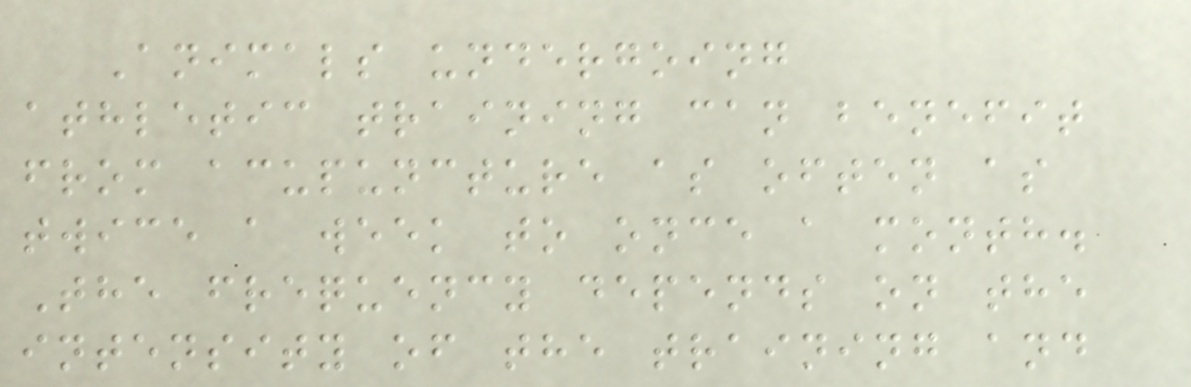Animals undergoing
athletic training can benefit
from acupuncture as often as
twice a week to once a month.
The frequency depends on the
intensity of the training and
